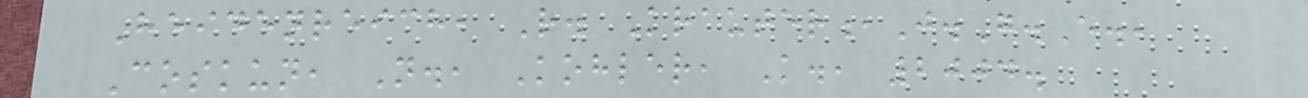Heidenreich, R. Krauter,J.G.E.,
Coskun, N., Kohler, K., 2004.
